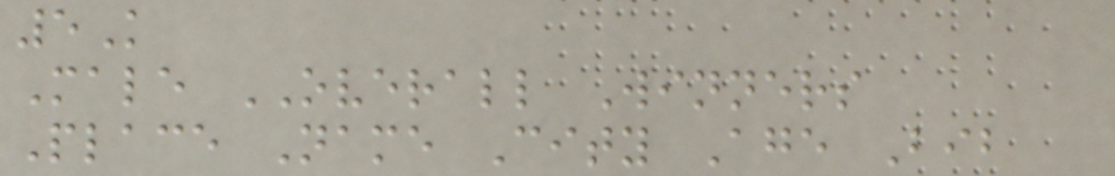5K
Male OVERALL Winners
Place Name City Age Bib
